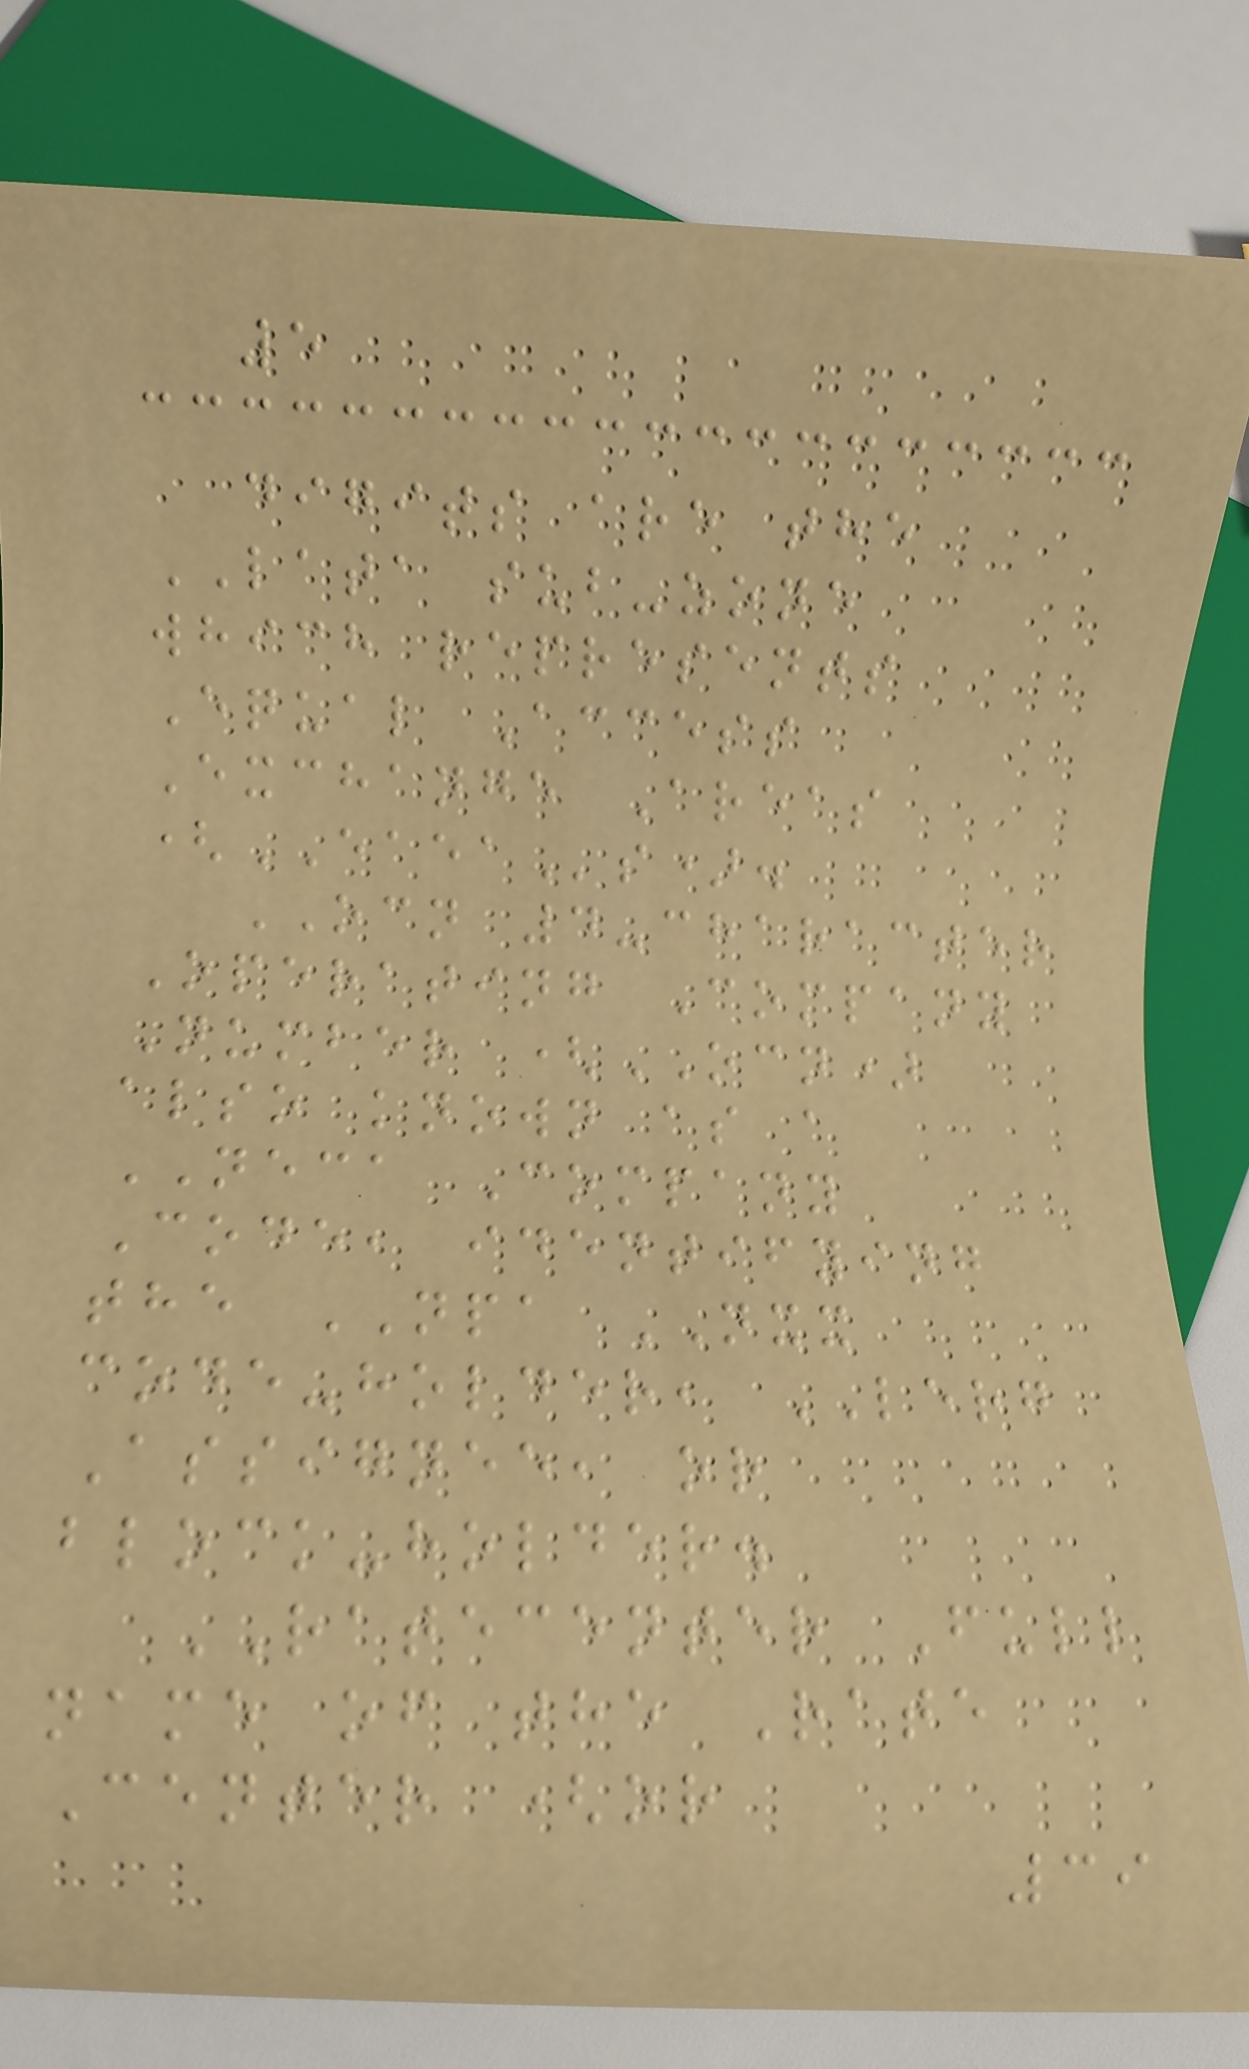5
digits are the
LATA sub-zone
which represents
Equal Access
Exchange Areas
(EAEAs).
OCN 4-character
Operating Company
Number (OCN)
also known as a
NECA Company
Code, identifying
the NPA NXX
code-holder, LERG
Assignee, or
block-holder.
RATECENTER Full
name of the Rate
Center (or
39
